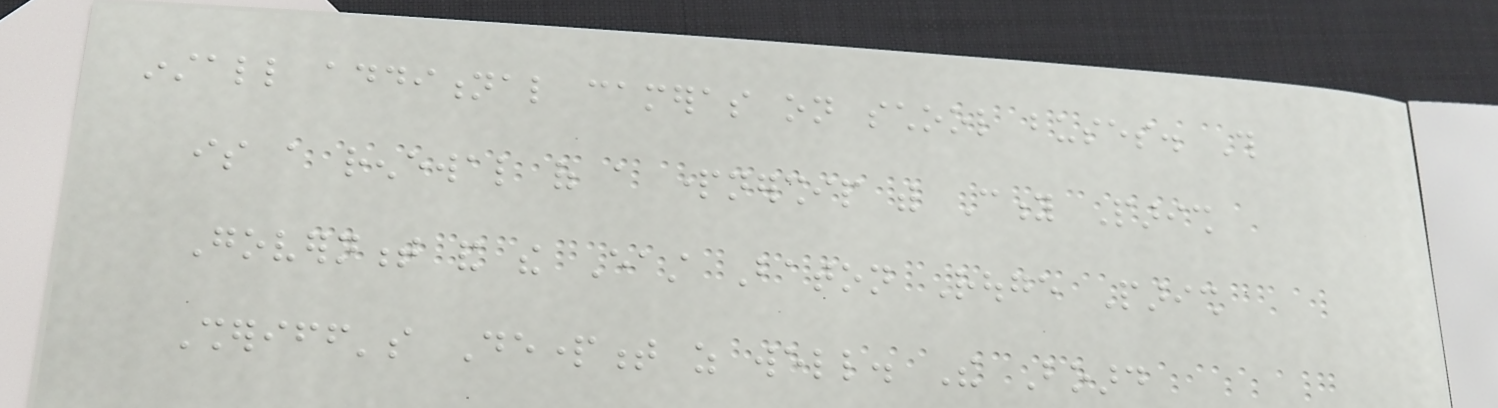install additional cameras on school buses. This
is a renewal of a partnership with City Parish
Government and the East Baton Rouge Parish
Sheriff's Department as well. The Board
